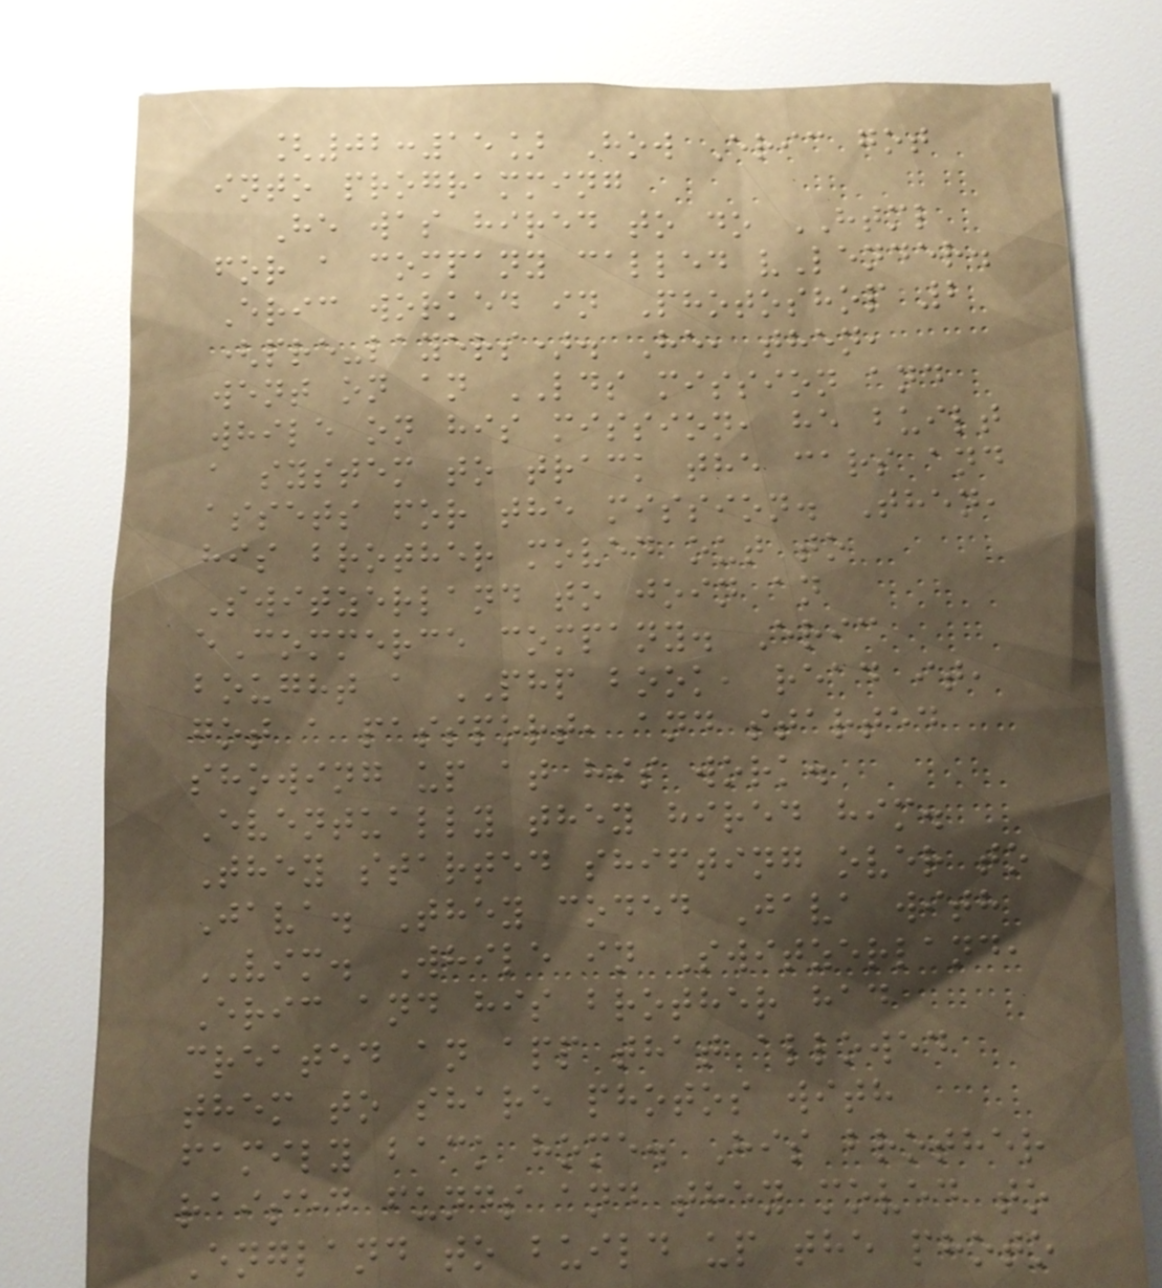[02:15] How Eric got
into programming
He was hired to do HTML
for a company called vLender.
Eric worked in Photoshop 2
(pre-layers). He, then,
went on an LDS mission and
while on his mission, he built
a system to track the cars and
assets for the mission. Then,
his brother moved out to
Switzerland to join an
eCommerce company. Eric
bought a PHP book, read it,
got a passport, and started
showing up at his work.
Eventually they hired him.
They started shifting over to
Java. They coded Java with
VIM. While in Switzerland,
Eric and his brother had
created an app that allowed
them to share photos with
family back home. His brother
raised funds and they moved to
England to build up the photo
